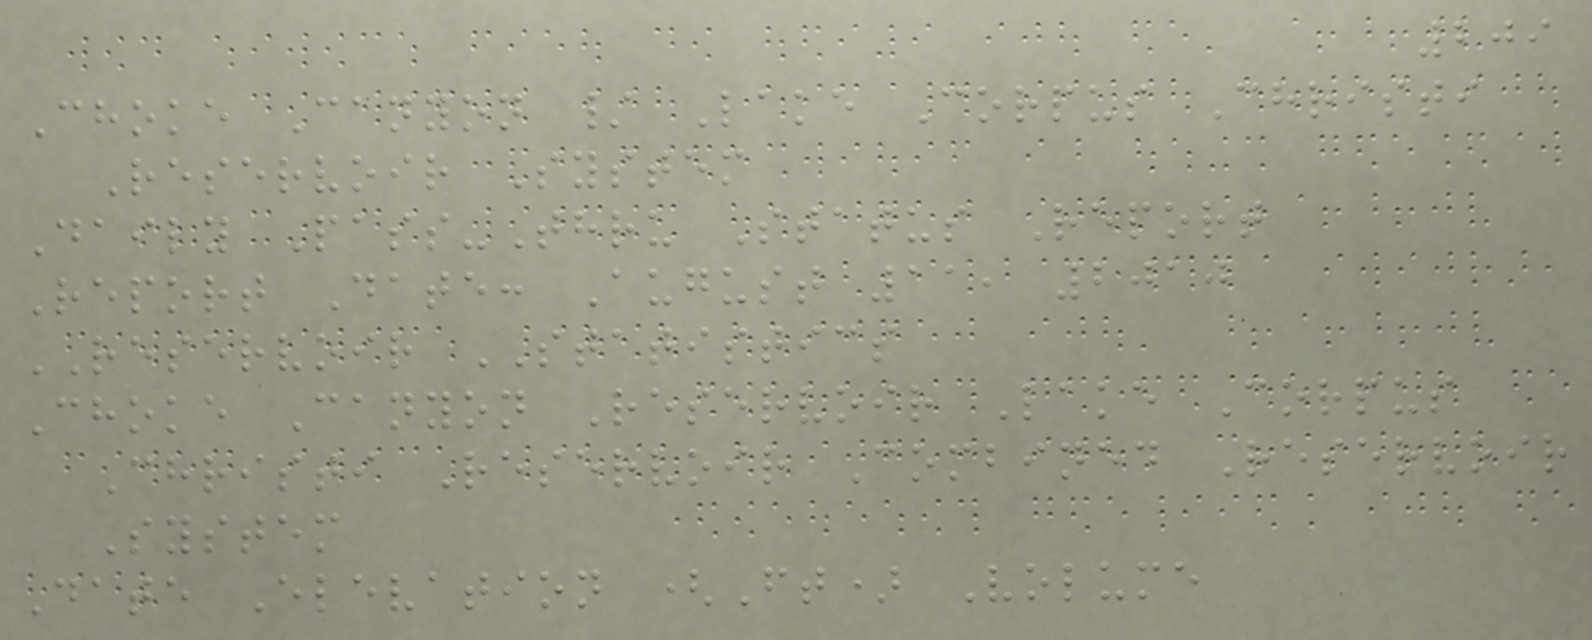209
Choke Canyon / Lake Corpus Christi
Reservoir System
Daily Pass-Thru Status Report
Report Date: August 11, 2010
RESERVOIR STATISTICS
Choke Canyon Reservoir Lake Corpus
Christi Reservoir Combined Reservoir
System
Date Elevation (Ft) Volume
